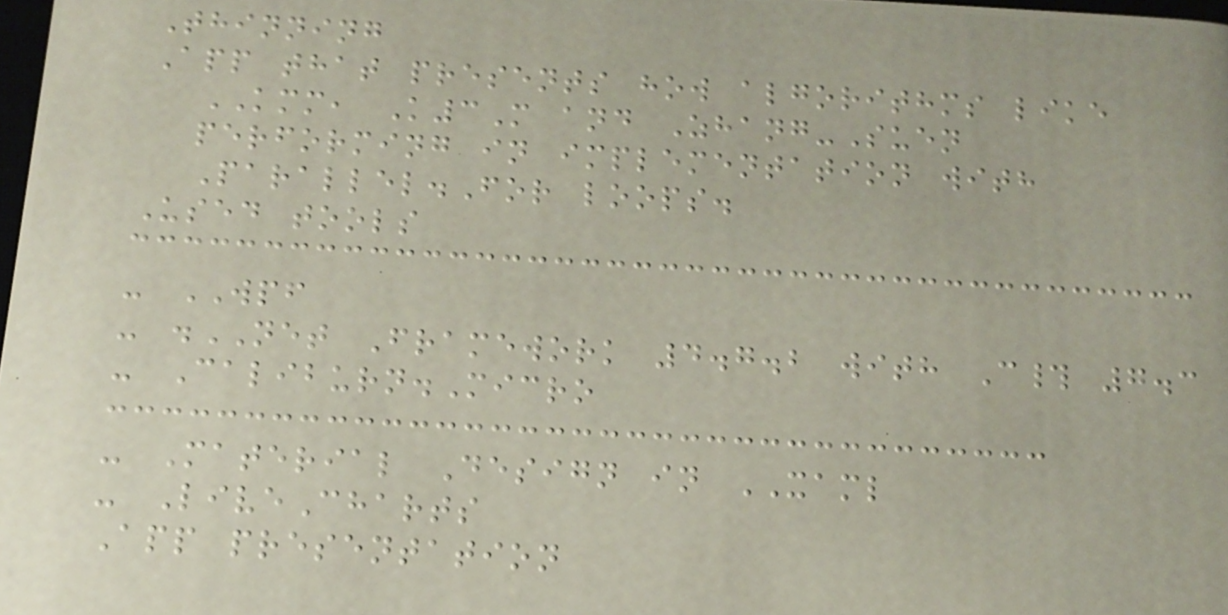Thinning
App that presents how algorithms like
KMM, K3M and Zhang-Suen
performing in implementation with
Parallel.For loops.
Used tools
- WPF
- .NET Framework 4.7.2 with C# 7.3
- Caliburn.Micro
- Material Design in XAML
- LiveCharts
App presentation
